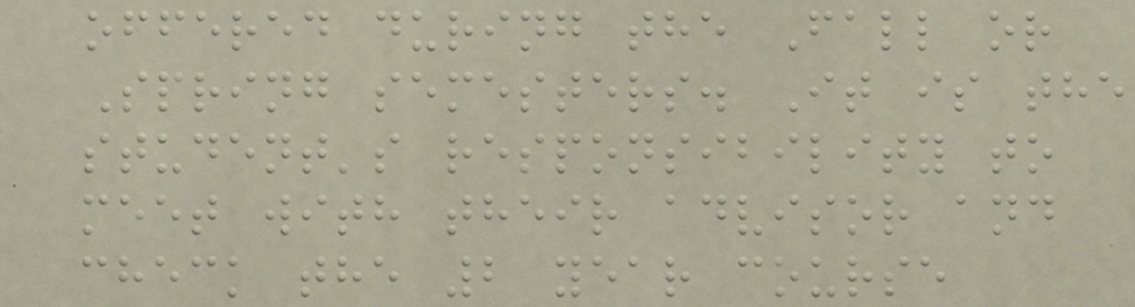offered during the Fall or
Spring semesters. It is the
student's responsibility to
meet with their advisor and
check the 2 year course
